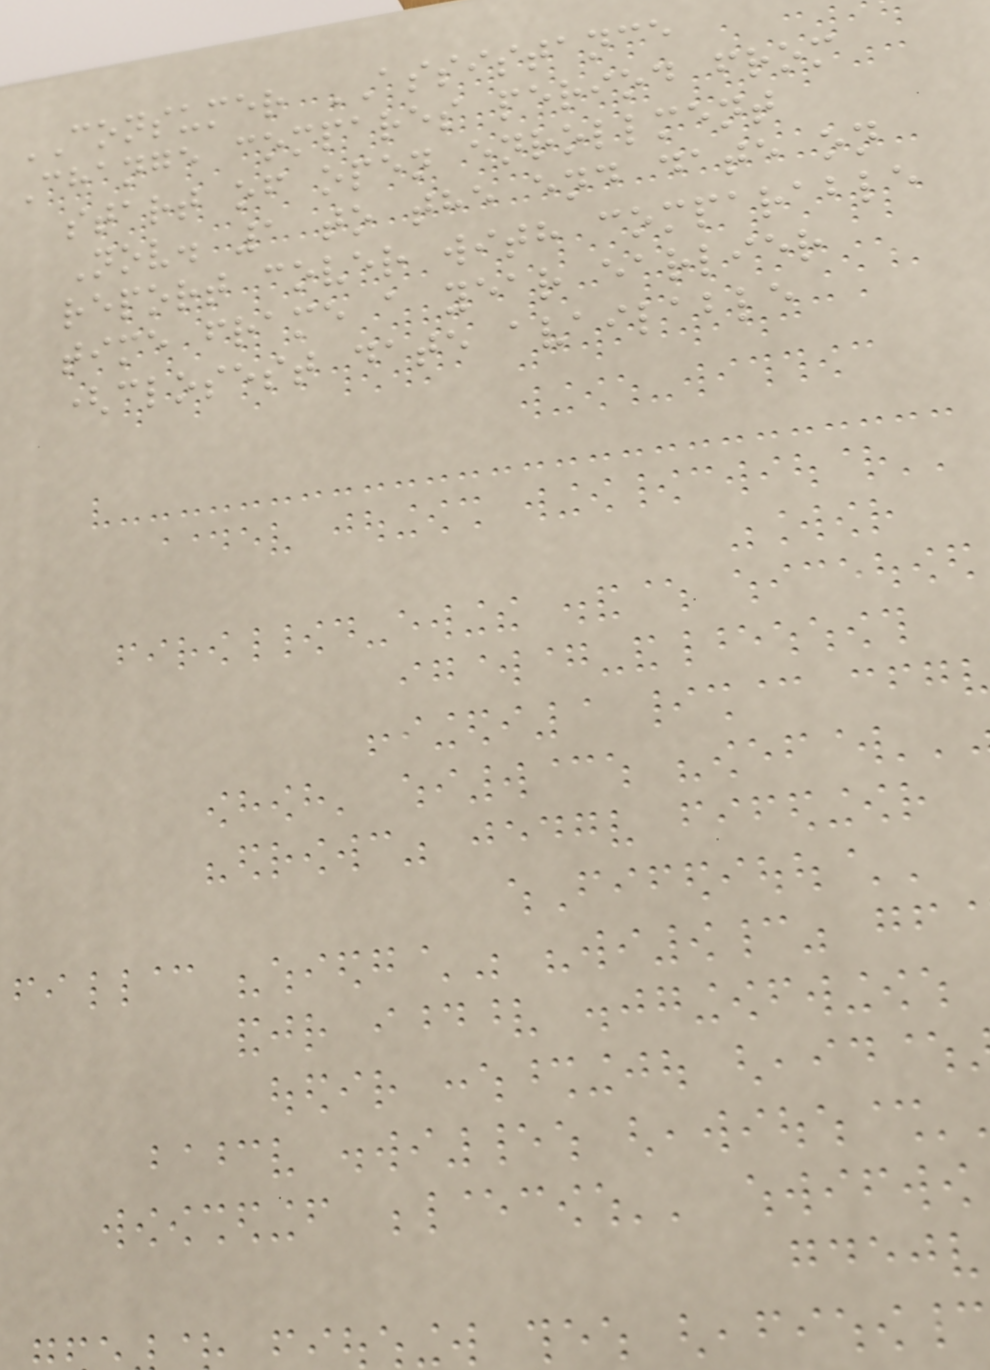CONSUMER ASSISTANCE
Change compares period from
start of open enrollment
Nov. 1 to the end date on
report cover with comparable
time frame a year earlier
(closest date available
